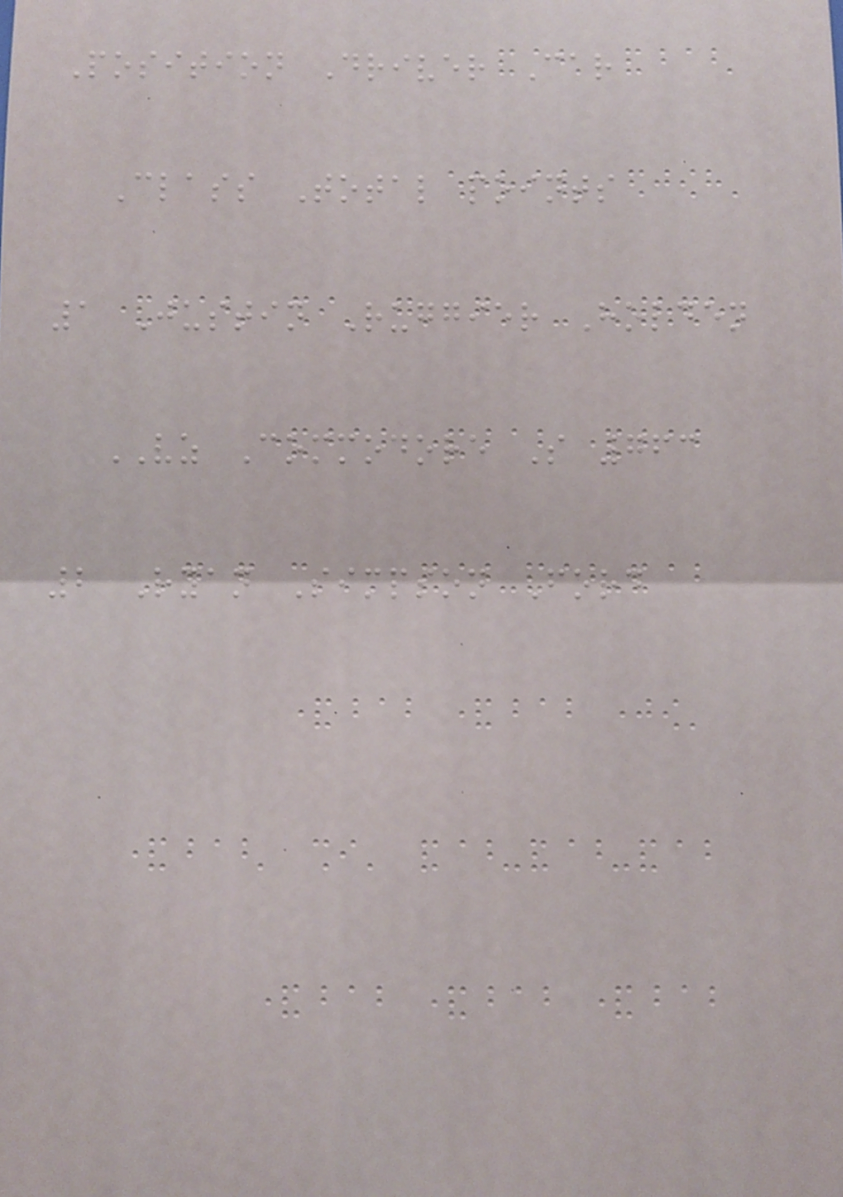Position Driver Car
Class Total points
1 Justin Ruggier Holden
VZ Commodore S 763
2 Ryan Simpson Ford
